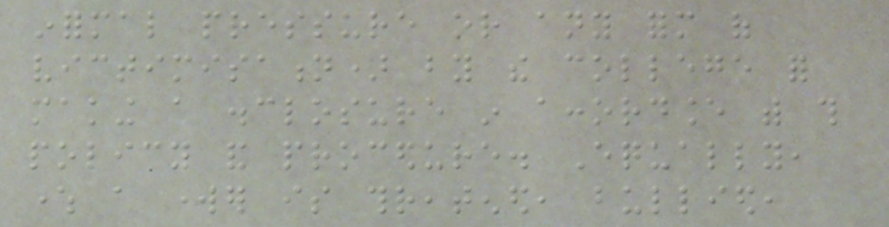informal pressure or any form of
victimisation) by the college for
making a disclosure in accordance with this
policy and procedure. Equally,
where a worker is threatened, bullied,
